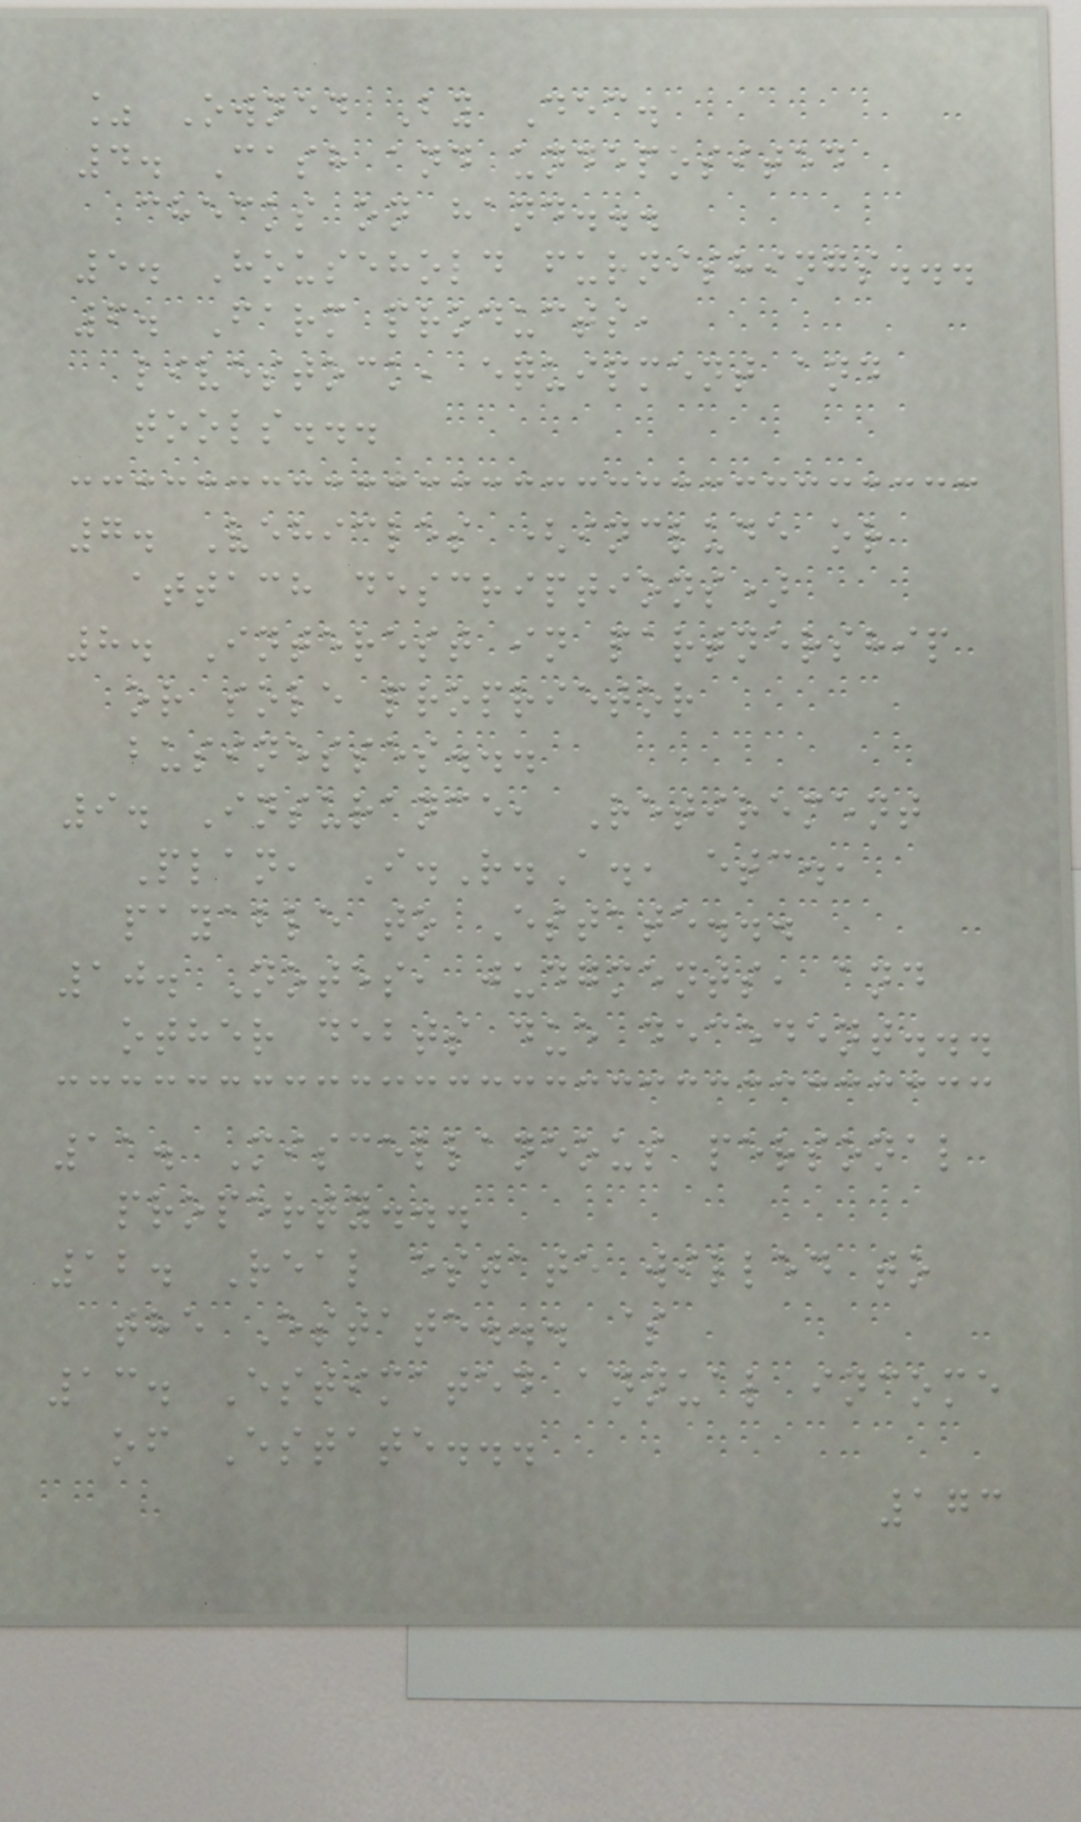% Owned By Dec.
4. Cash and undeposited
checks on hand...
5. Household furnishings...
6. Farm products,
livestock, equipment and
tools...
7. Vehicles (include or
attach descriptions)
8. Interest in partnership
or sole proprietor
businesses...
9. Insurance, Retirement
Plan, I.R.A., etc.,
payable to Estate...
10. Notes, judgments, and
other debts due decedent...
11. Miscellaneous personal
property...
12. Real estate willed to
the Estate... $
13. Estimated annual income
of Estate...
173
